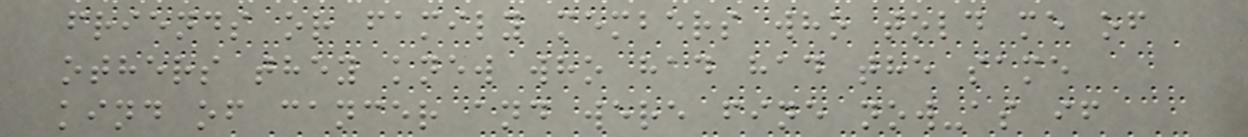friends or family members who told me of
others they knew who had had the same
kind of cancer and were fine now-as if
